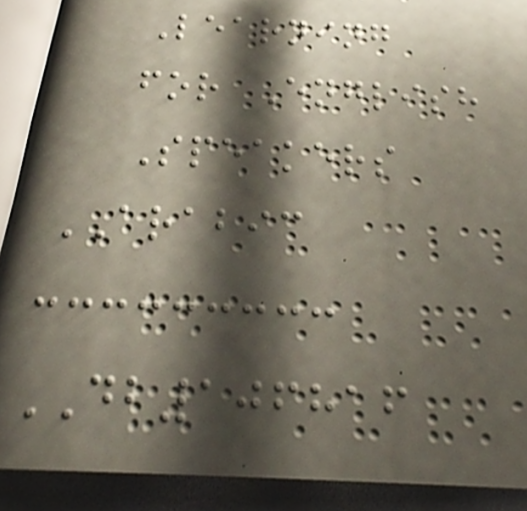Learning
for English
Speakers
ARABIC
DB106816
